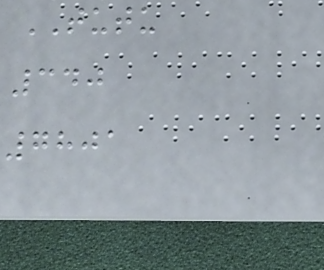TUTU
340
7801
